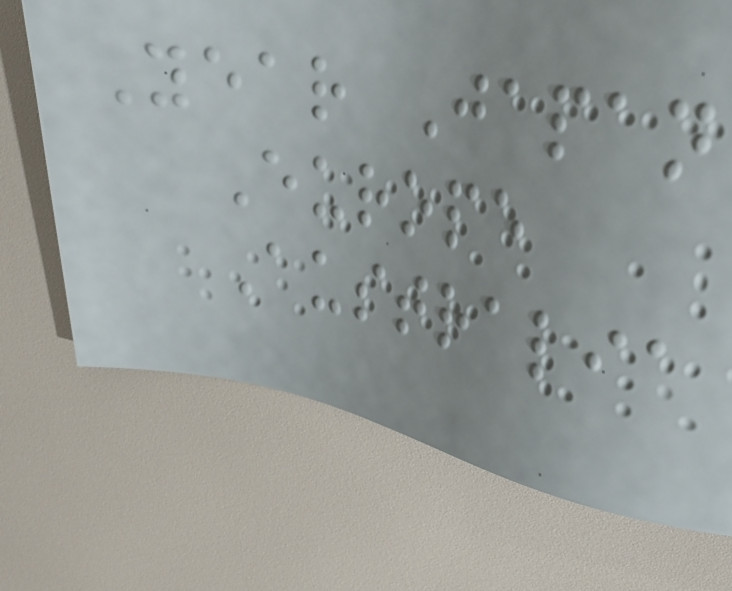Year Japan
Europe
Australia
